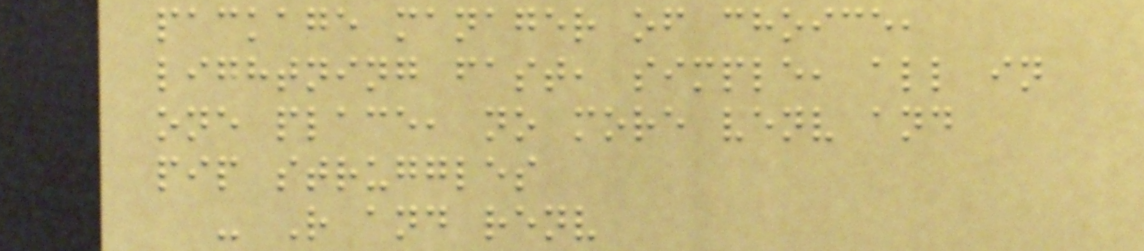package manager of choice,
lightning fast, simple, all in
one place, no more venv and
pip struggles
- R and renv
